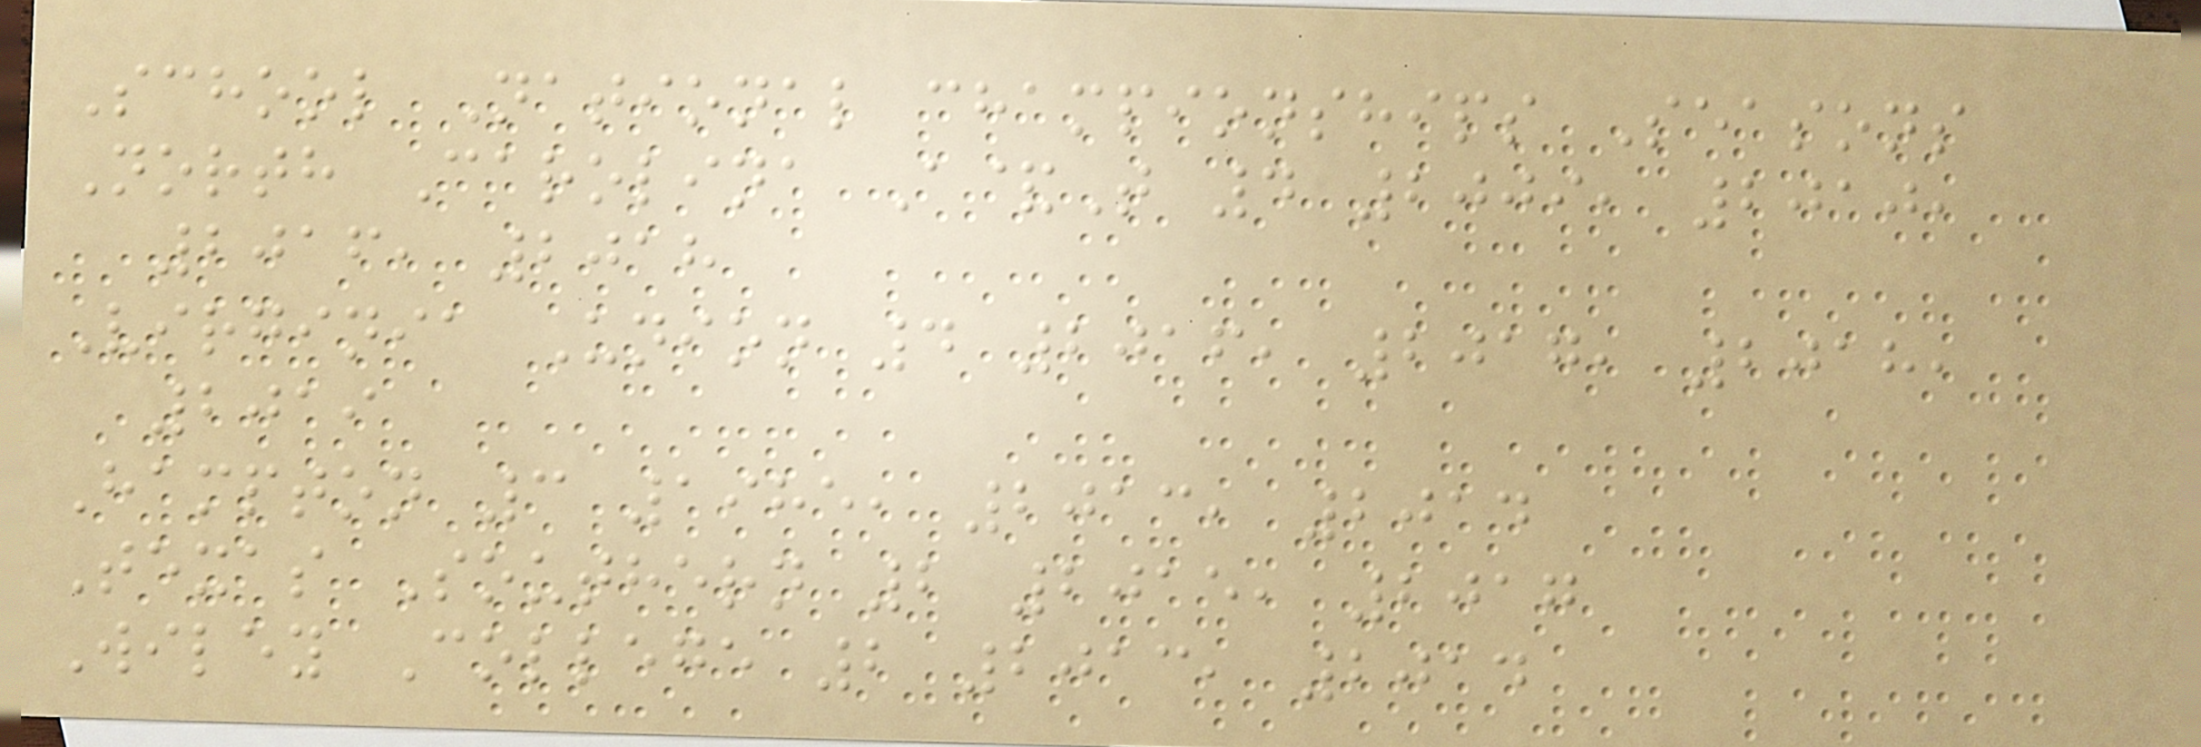School National championships Seasons
North Carolina A&T 4 2009, 2010,
2016, 2018
Virginia Union 4 2016, 2017, 2018,
2019
Hampton 3 1985, 2013, 2014
Texas Southern 2 2015, 2017
Wiley College 2 2013, 2014
